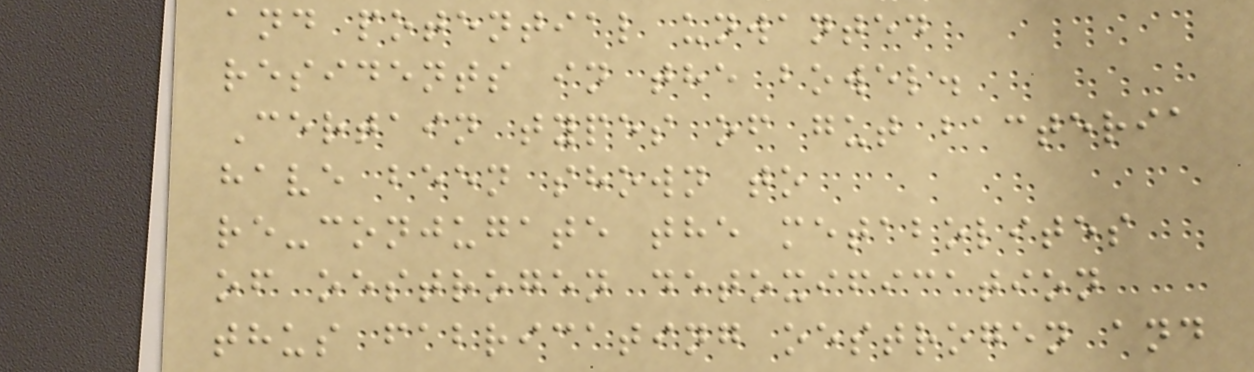and potential unwanted
residents in the bowel.
Certain types of gut bacteria
have been shown to
re-conjugate the metabolites
of oestrogen detoxification
thus fabricating oestrogen and
